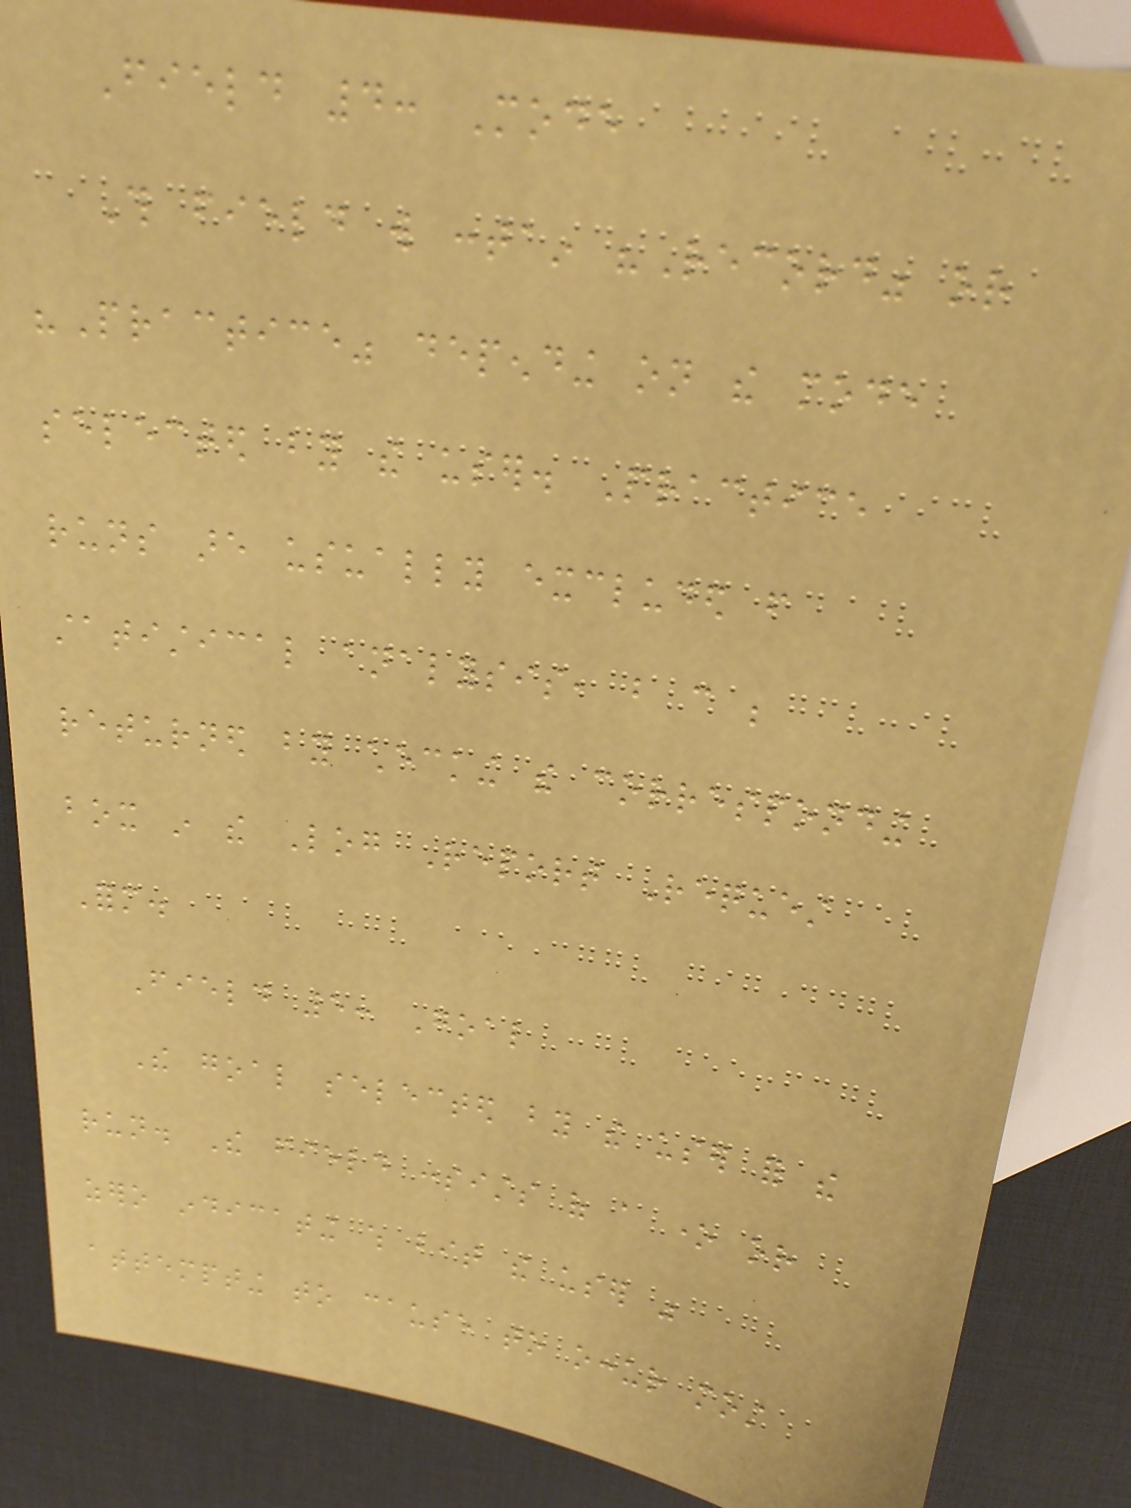Field 4: Mode
This field will contain "Record" or
"Practice" depending on the mode
selected by the user. Practice
runs are usually excluded from
statistical analysis, but can be
returned by checking the corresponding
box in the Log Report Request
Form.
Field 5: Goal
The goal selected by the user for the
run. The field consists of a one or
zero indicating which bit the user was
attempting to cause to occur most
